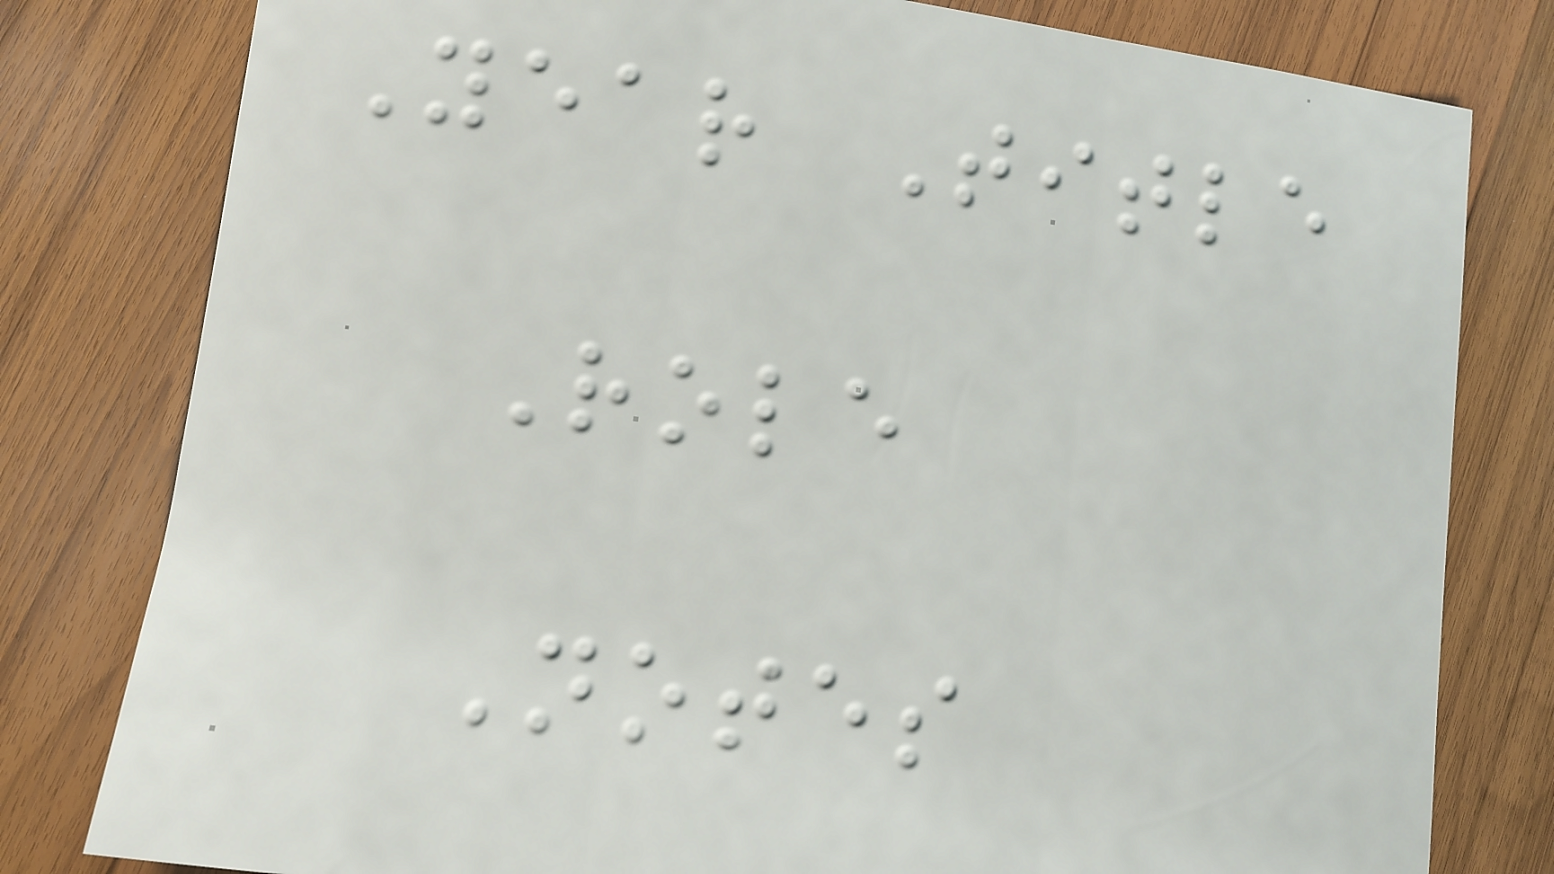Year Title
Role
Notes
